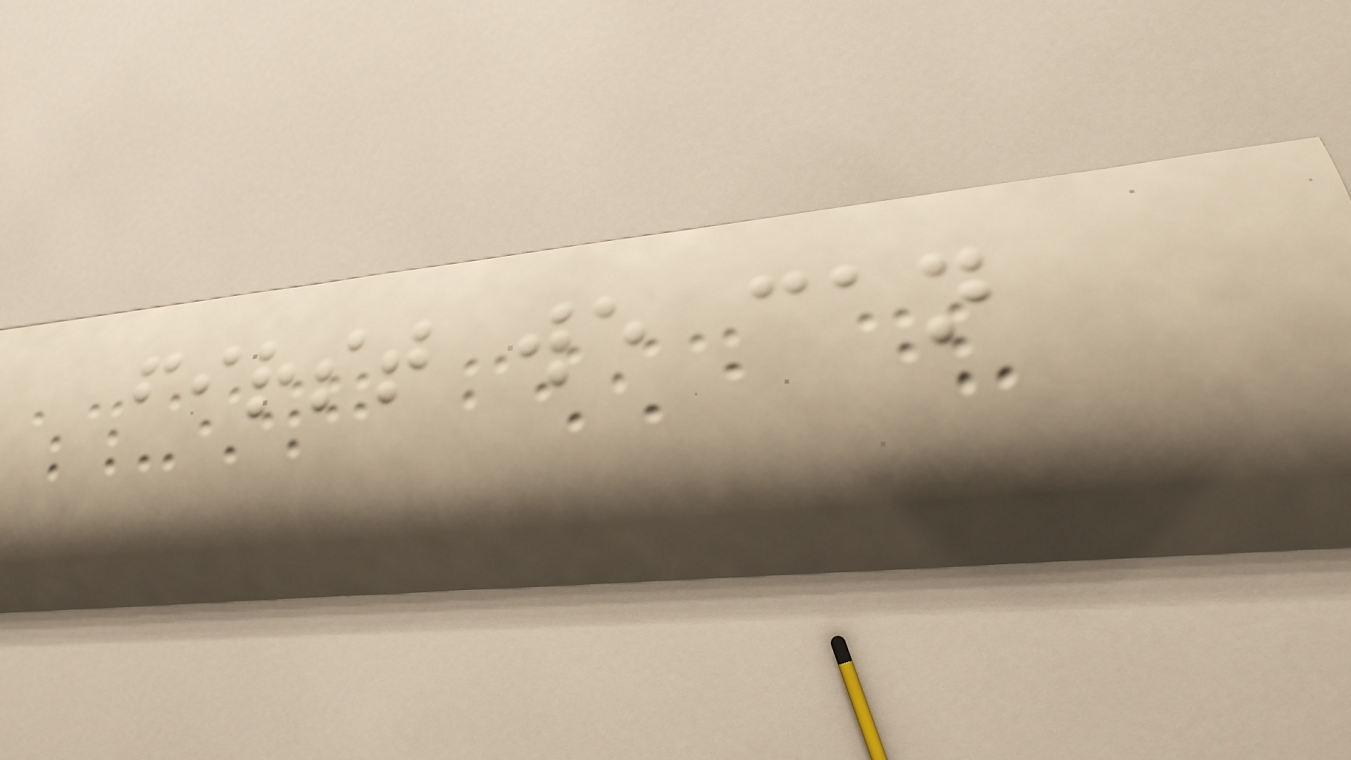first we can
